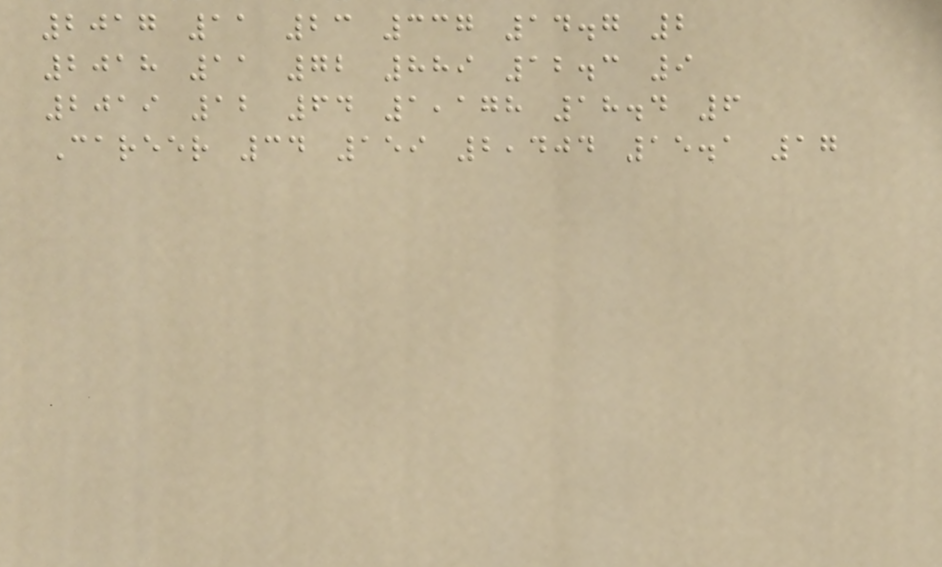2017 11 23 337 14.7 2
2018 11 72 889 12.3 9
2019 12 64 1,178 18.4 6
Career 34 159 2,404 15.1 17
